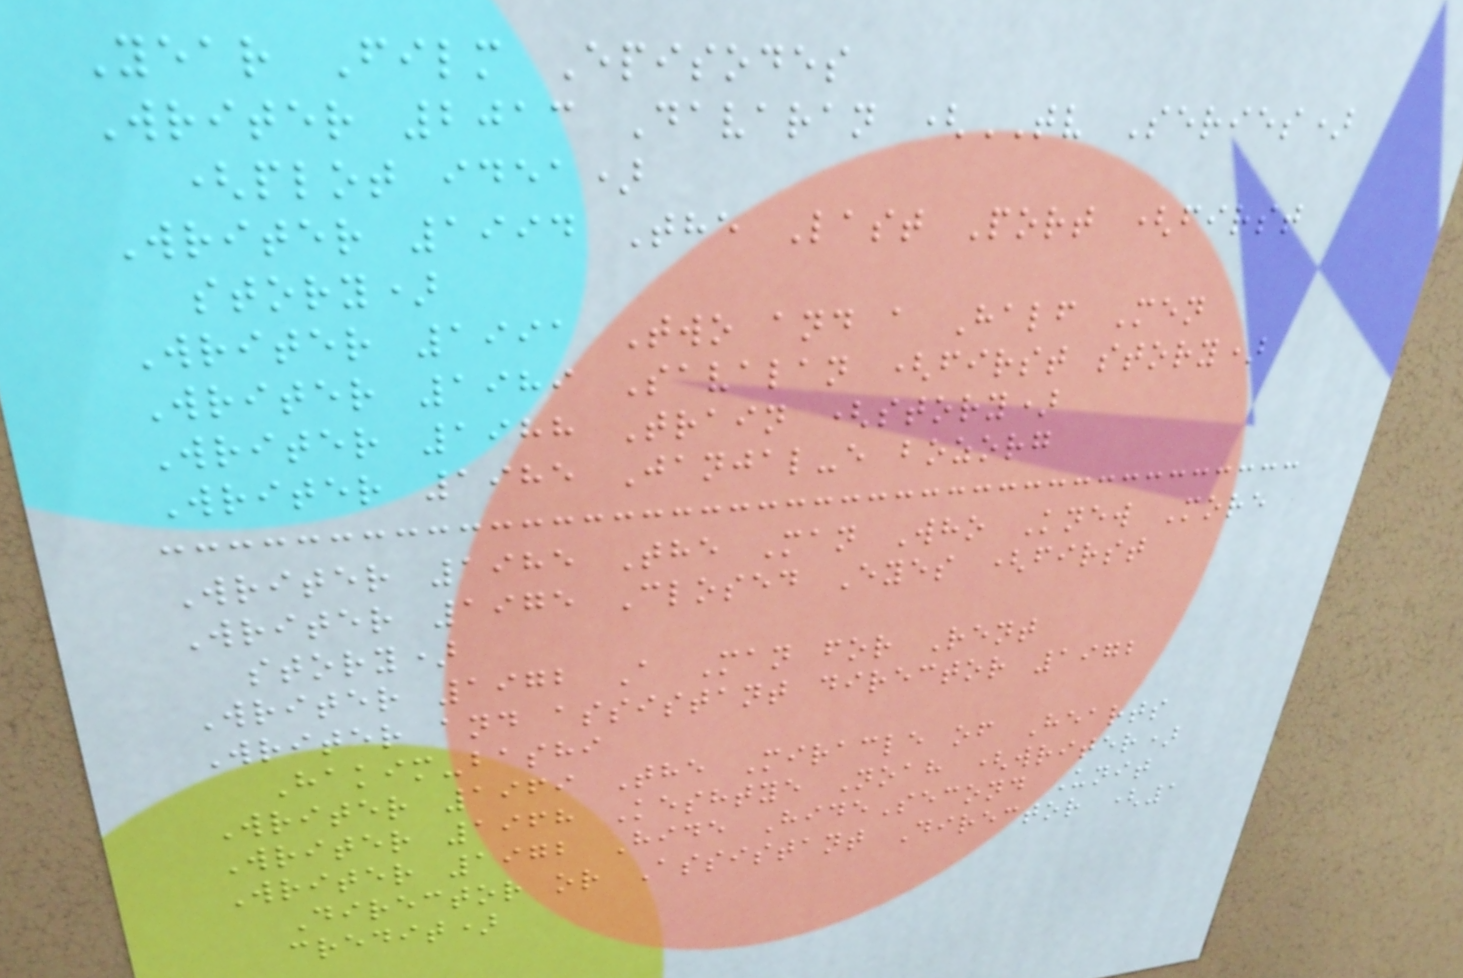Year Film Episodes
Writer 2013 Davaran (TV Series)
(plot idea)
Writer 1994 The Last Port (first
story)
Writer 1991 Two and a Half Men
Writer 1989 Savalan (first story)
Writer 1988 Train (story)
Writer 1985 Janjal-e bozorg
Writer 1985 The Man Who Knew More
Writer 1975 Closed Eyes (first
story)
Writer 1972 A Man for Rent
Writer and assistant director 1972
Hakim-bashi
Writer 1969 The Miracle of Hearts
Writer 1968 Keshtye Noah (writer)
Writer 1972 Hide HideSecond Unit
Director or Assistant Director (1
credit)
